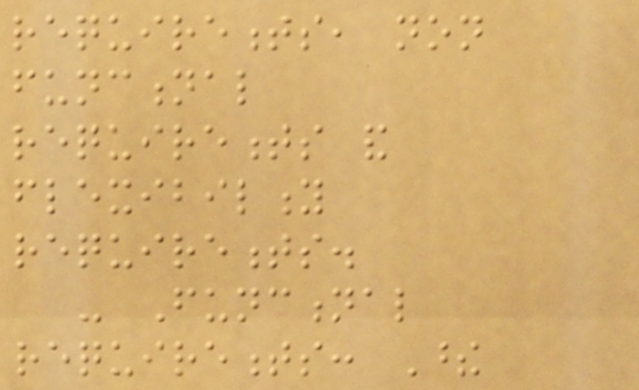requirements, non
functional
requirements and
flexibility
requirements.
- Functional
requirements: These
